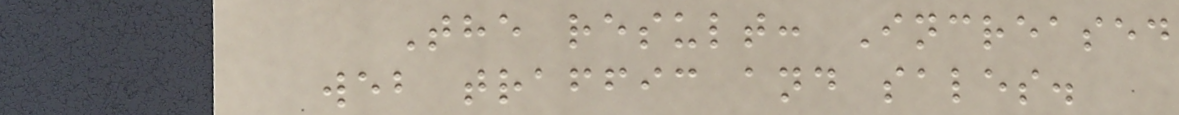The result: Increased
web traffic and sales.
